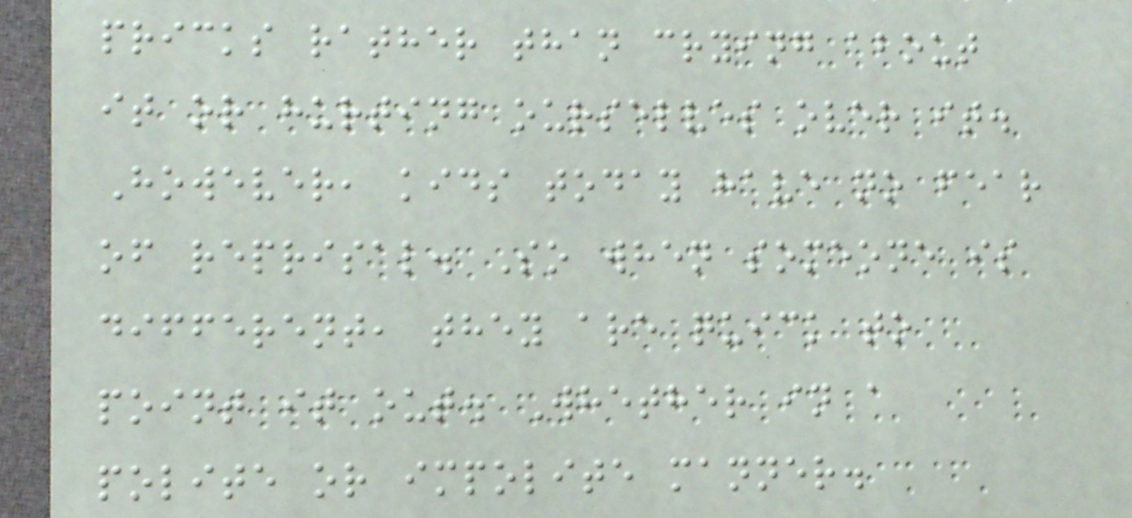pricks rather than crying about
it or hurting ourselves over it.
However, kids today have no fear
of reprisal. So when someone is
different, they are quick to
point it out. Whether in a
polite or impolite manner.
